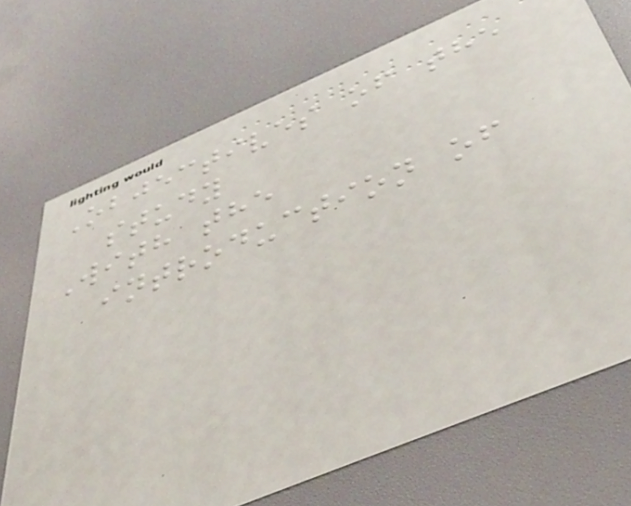Objectives of the
study
With the
introduction of
